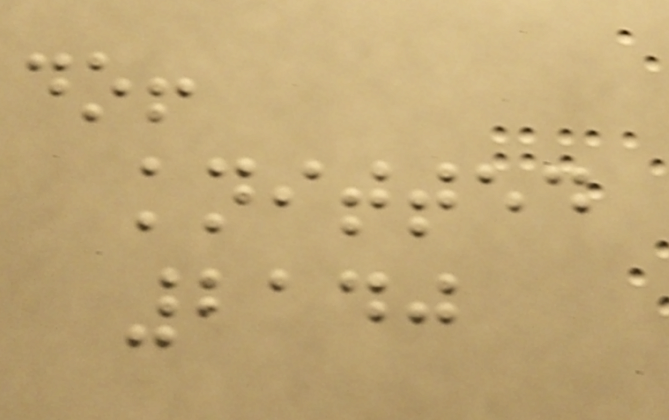do!
knitted
2140
